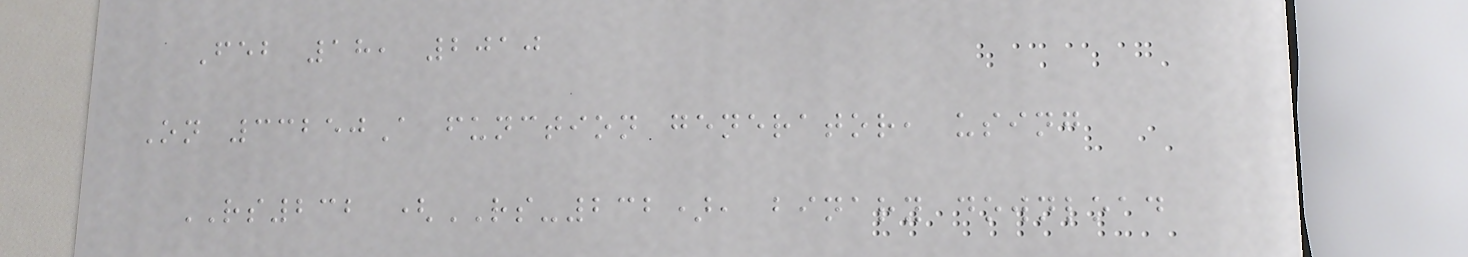Feb 18, 2010
On 33250A function generator, using
RS232 (RS-232), binary download
